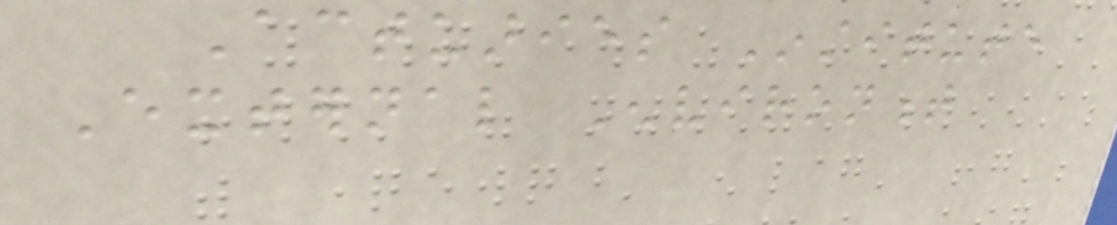Actuaries Institute
External Environment
